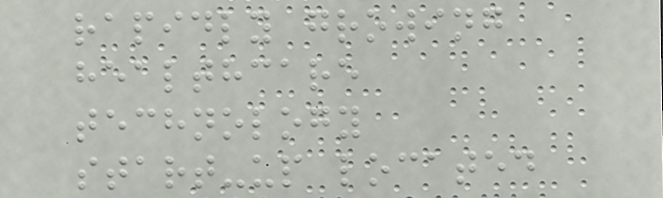rapidly growing
healthcare
technology
start-up located
